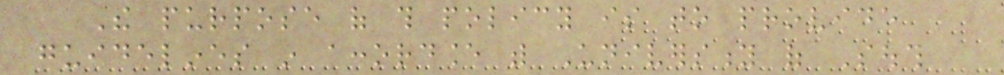The purpose of this policy is to provide
guidelines in accordance with University of South
